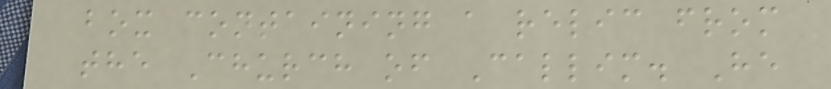box containing a relic from
the Church of Callim. He
